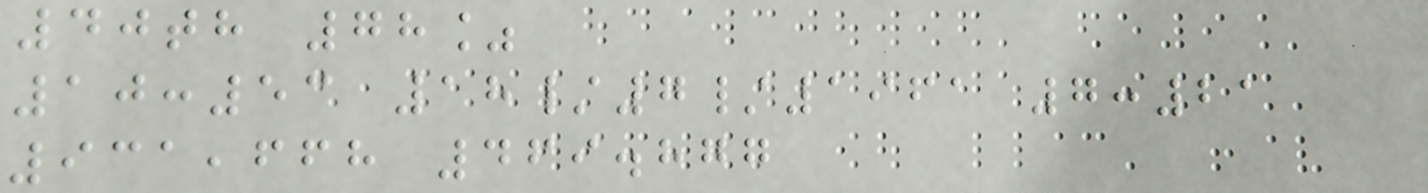40th 78%
10:53 18/7/1961 7:21
931,668 469.877
